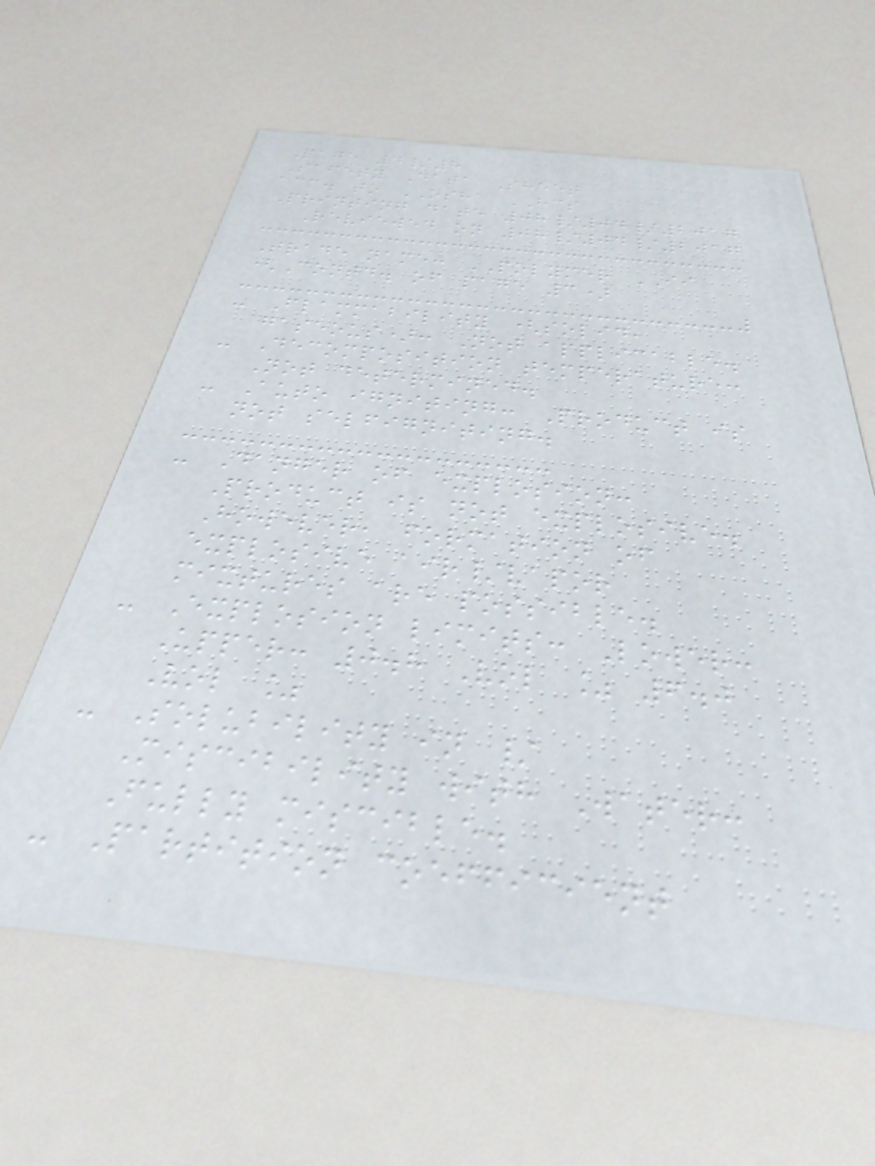Page 4/8
Safety Data Sheet
acc. to OSHA HCS
Printing date 08/04/2017
Reviewed on 08/04/2017
Trade name: POLYMER II
(Contd. of page 3)
- Flammability (solid,
gaseous): Not applicable.
- Decomposition temperature:
Not determined.
- Auto igniting: Product is
not selfigniting.
- Danger of explosion:
Product is not explosive.
However, formation of
explosive air/vapor
mixtures are possible.
- Explosion limits: Lower:
Upper: 0.8 Vol % 6.0
Vol %
- Solubility in /
Miscibility with Water:
Fully miscible.
- Partition coefficient
